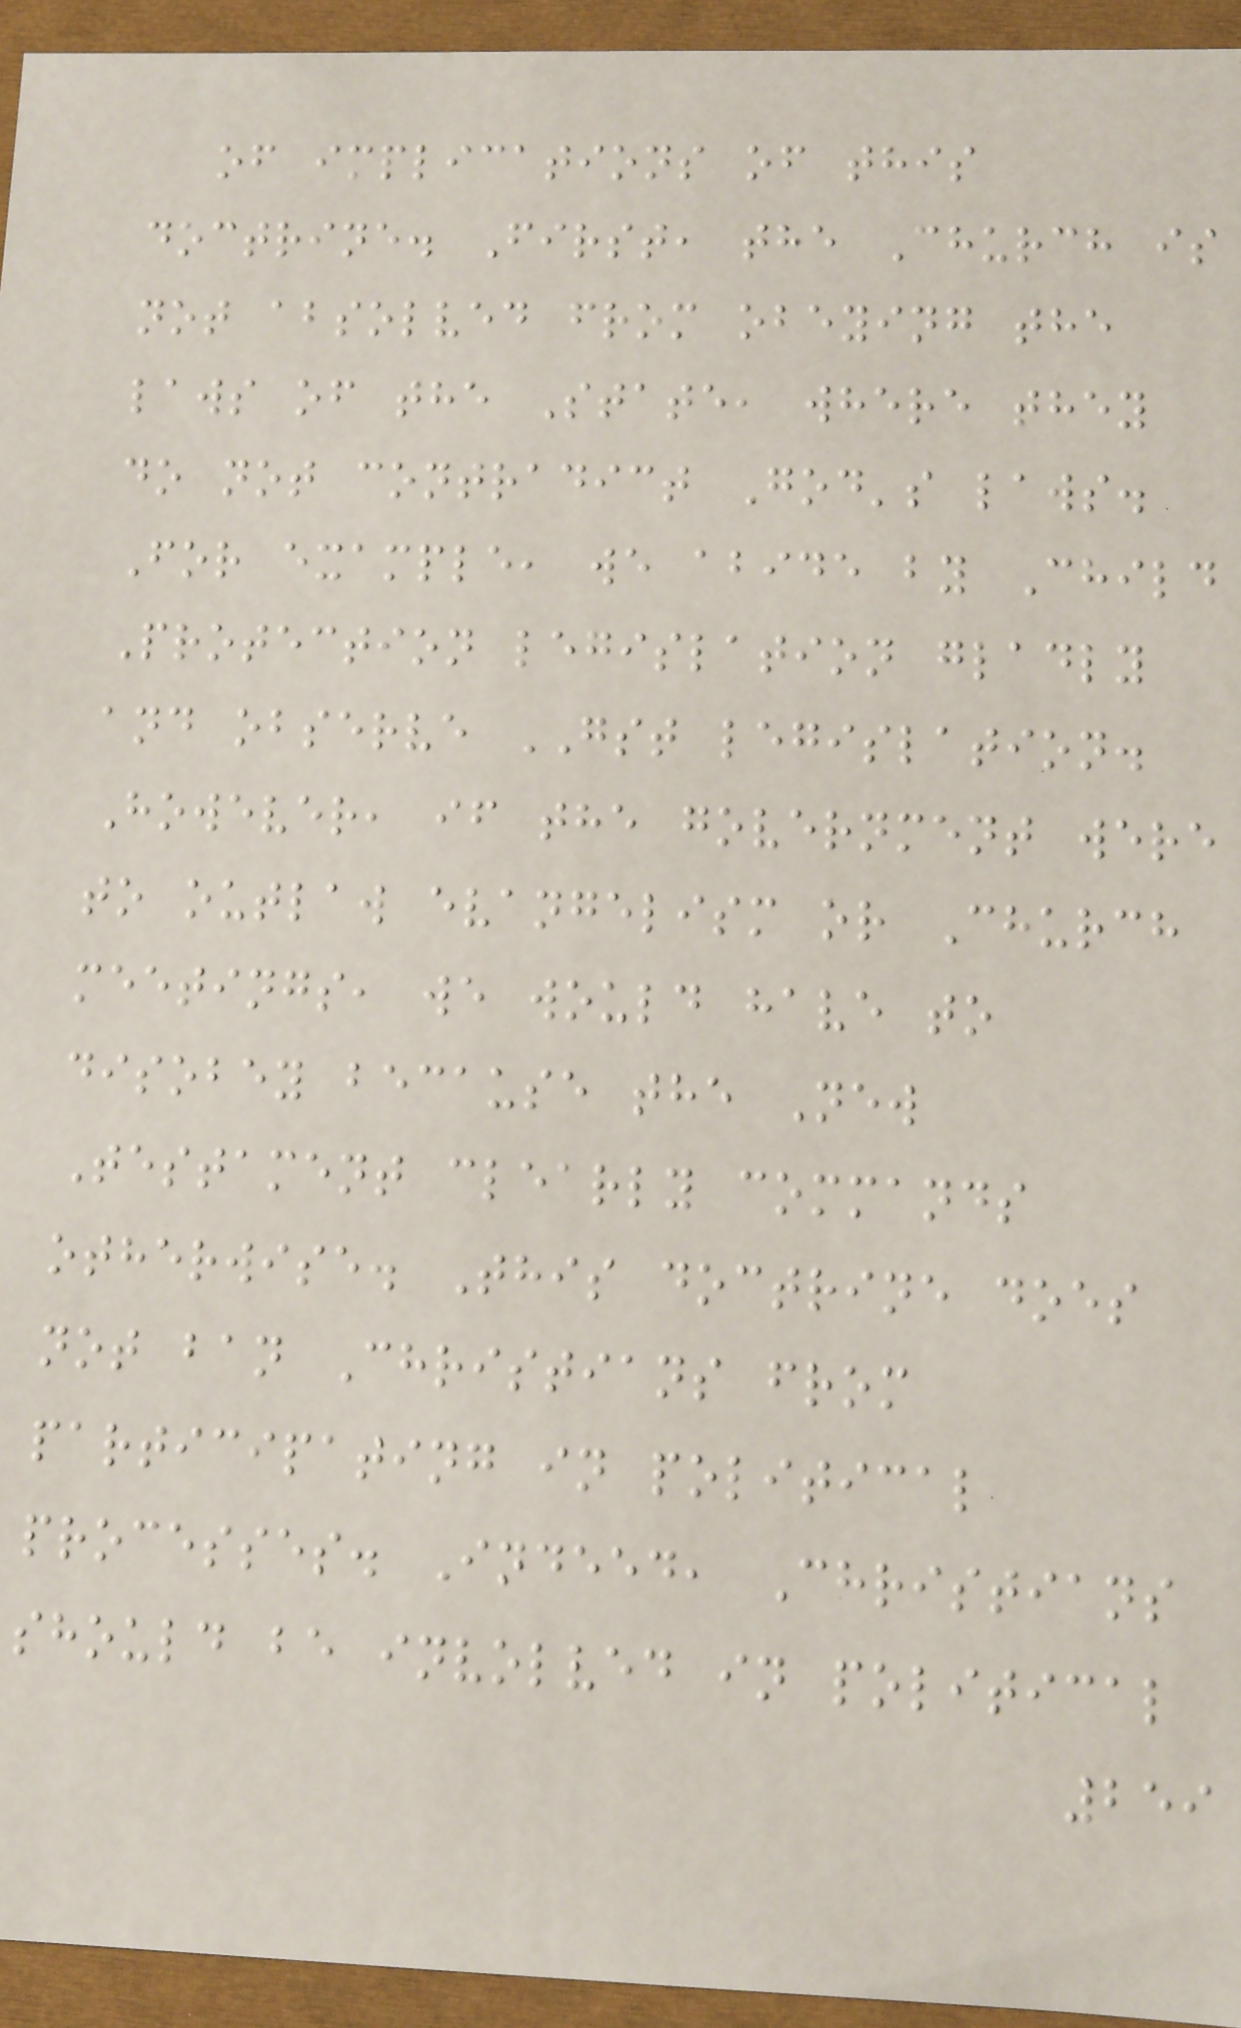of implications of this
doctrine. First, the Church is
not absolved from obeying the
laws of the State, where they
do not contradict God's laws.
For example, we abide by Child
Protection legislation gladly
and observe GST legislation.
However, if the government were
to outlaw evangelism or Church
meetings, we would have to
disobey because the New
Testament clearly commands
otherwise. This doctrine does
not ban Christians from
participating in political
processes. Indeed, Christians
should be involved in political
259
